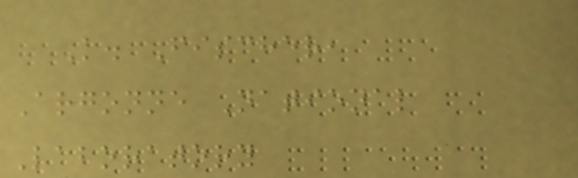K. Fischer,
Argonne National
Laboratory
